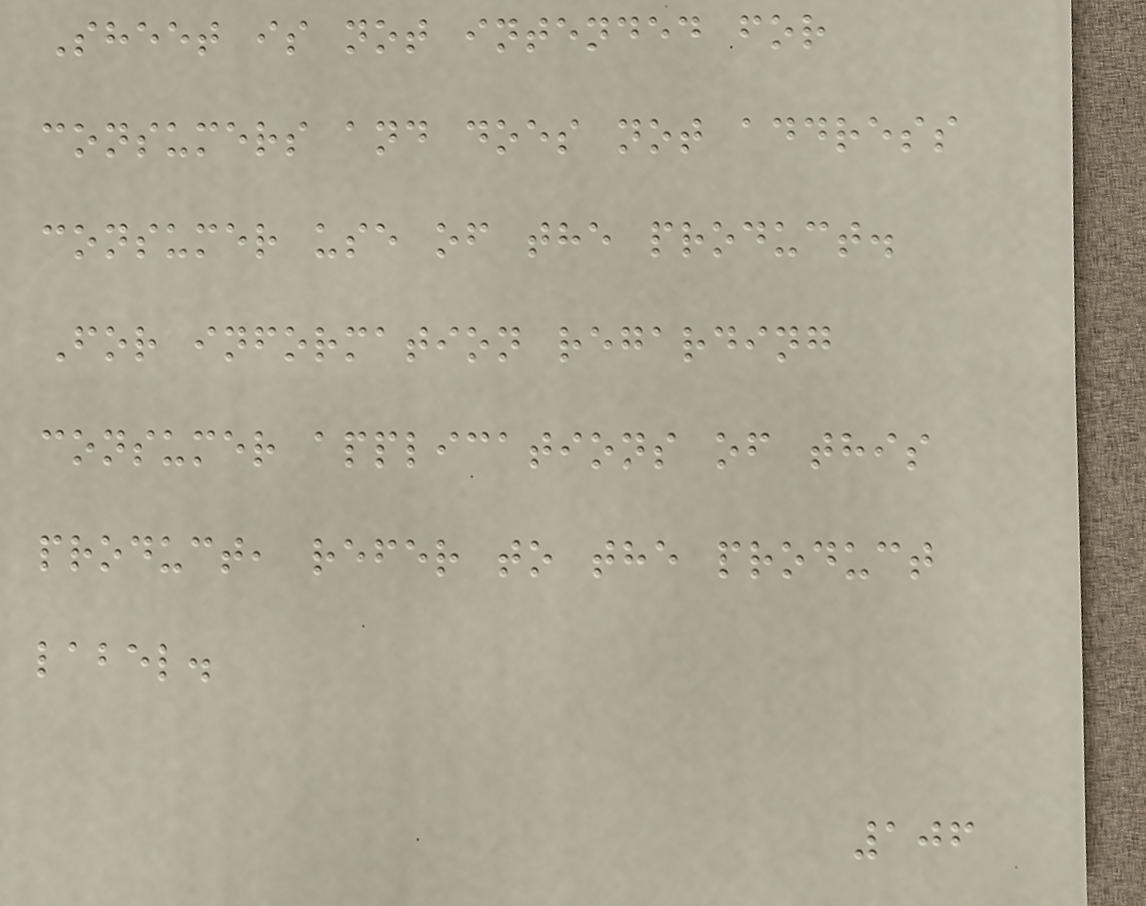Sheet is not intended for
consumers and does not address
consumer use of the product.
For information regarding
consumer applications of this
product, refer to the product
label.
106
